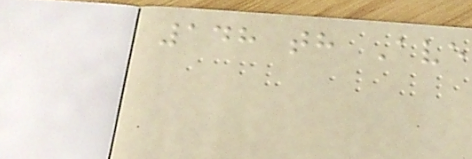148 th Ave
